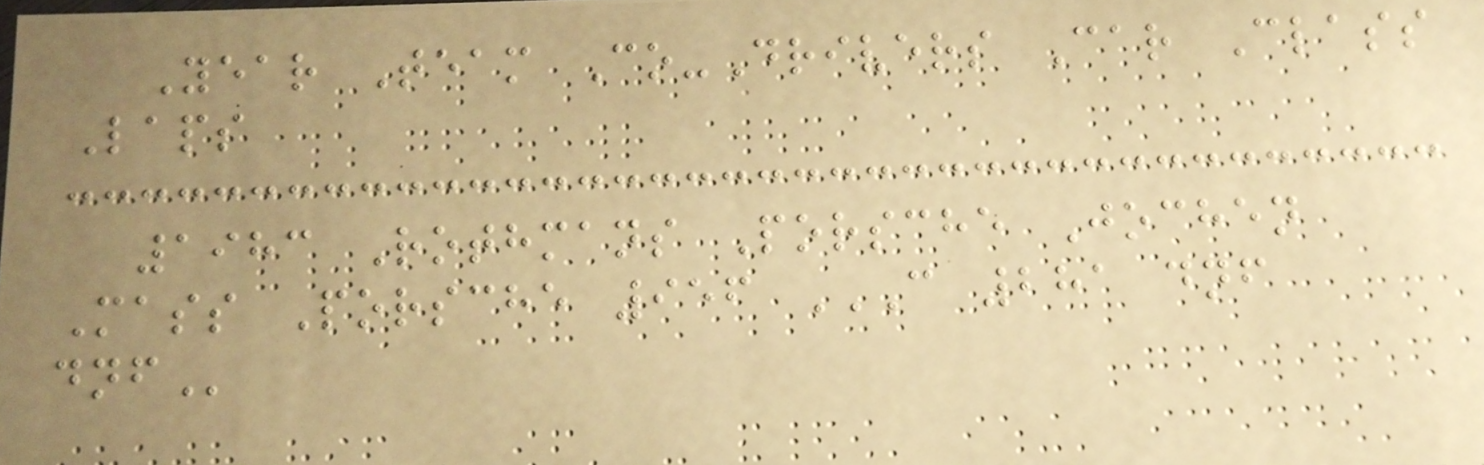Year Team Co-Drivers Car Class
Laps
1983 Rothmans Porsche Jochen
Mass Porsche 956 C 281 DNF
DNF
